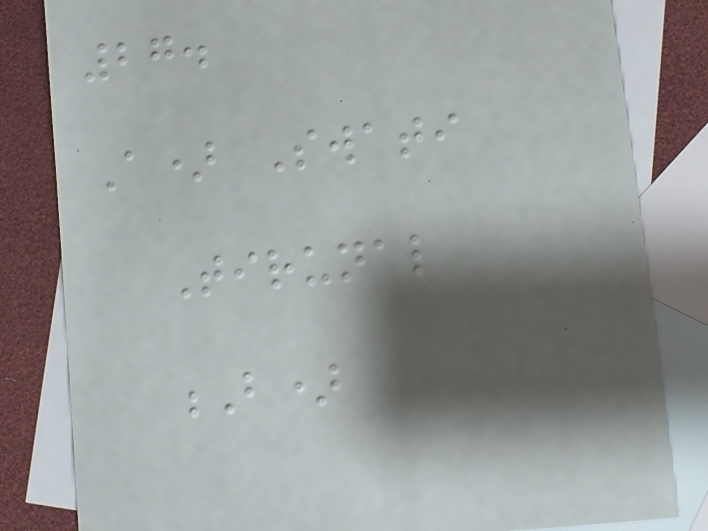27.
A) Swati
Tirunal
B)
